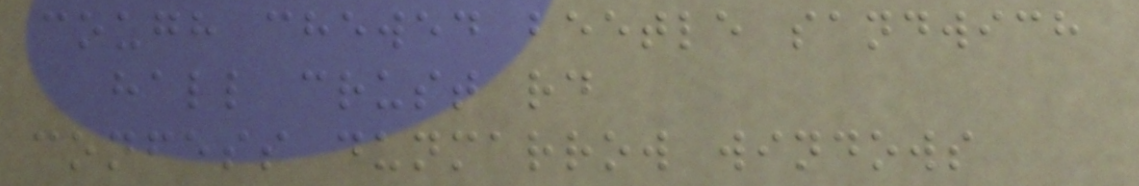cough chewed beetle sandwich
hall crust rd
confess dunmarrow windows
